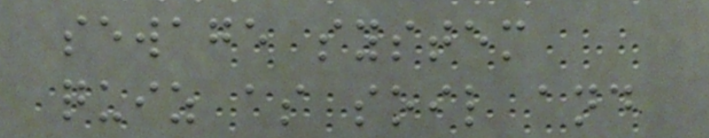sewage system
quiz as soil and
